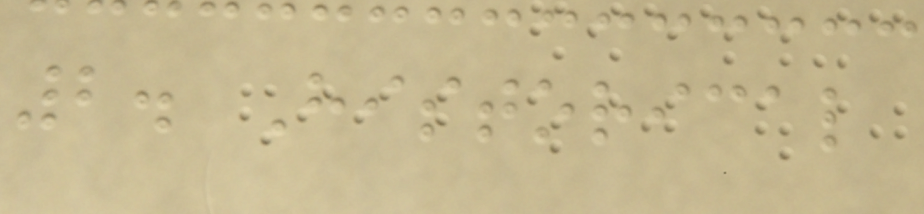2. Historical
